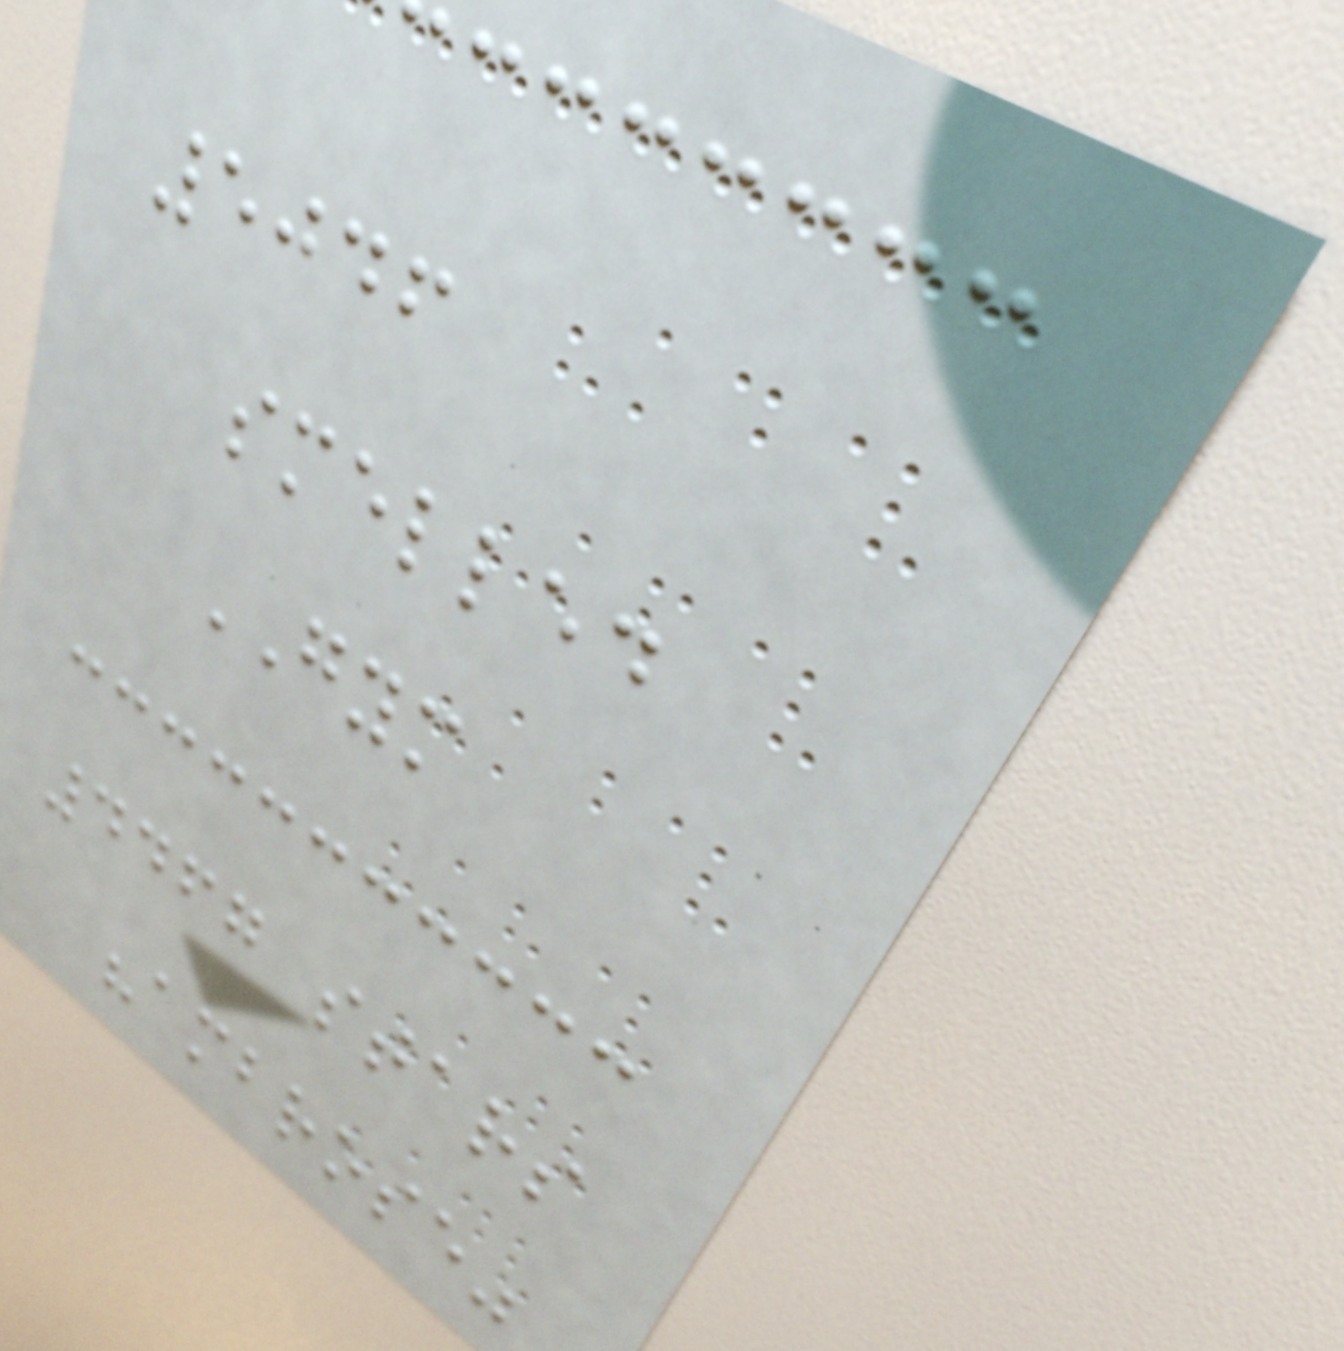5046
smelled
GYM
4467 stars
"ambrose"
